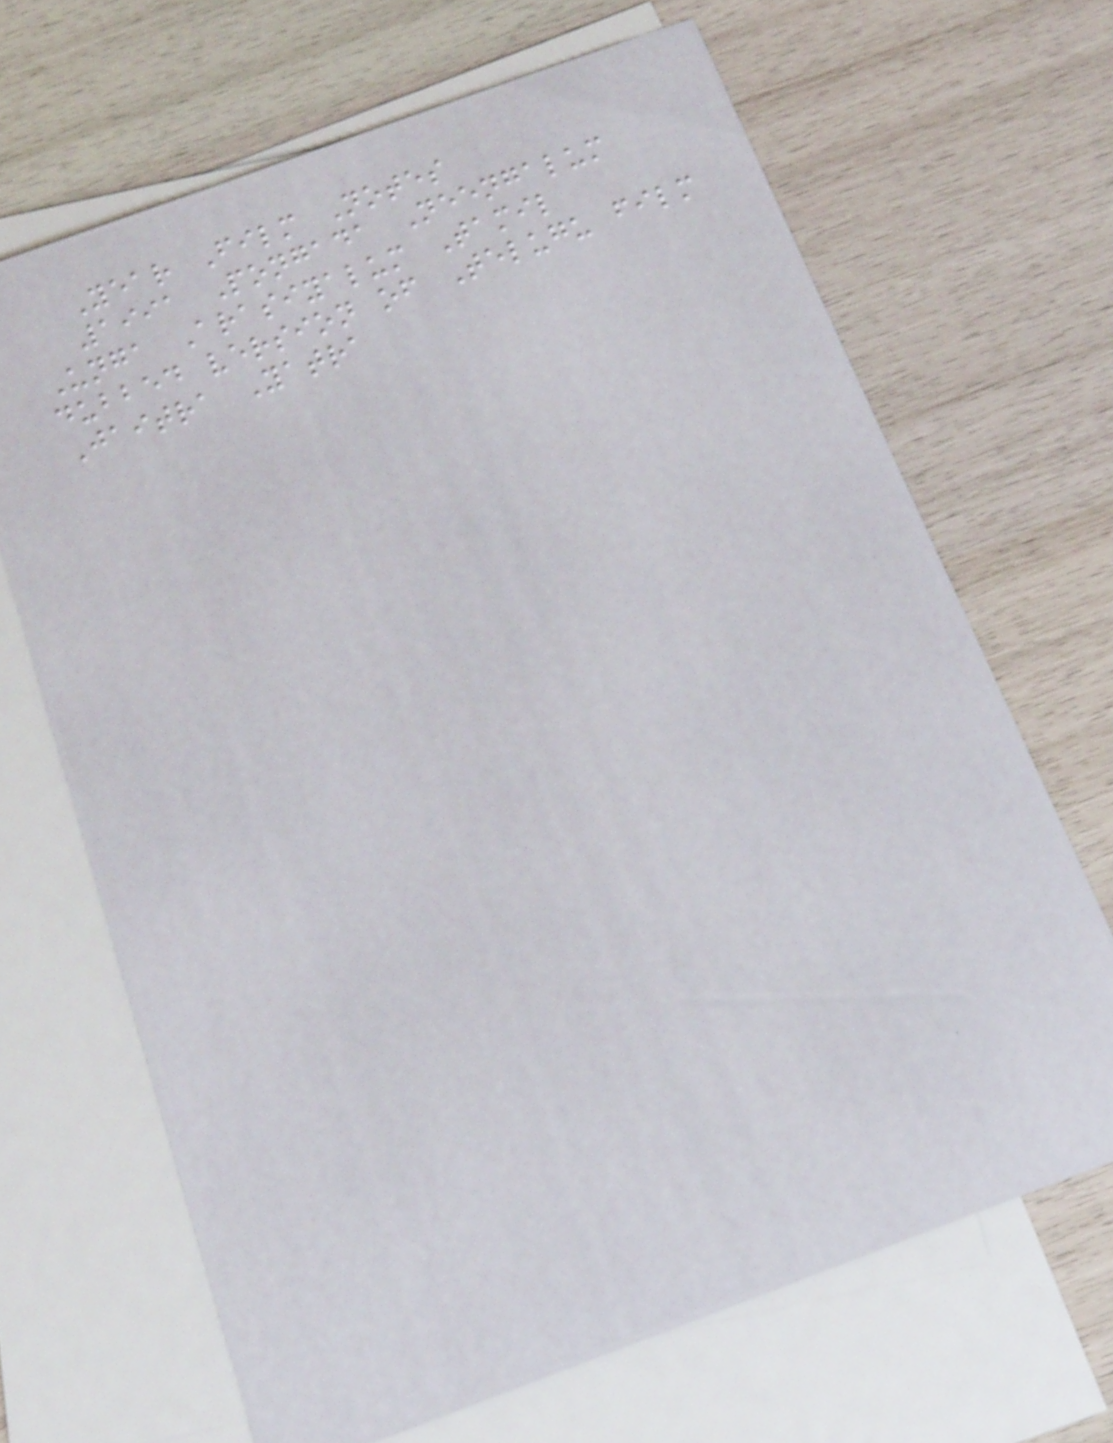Year Film Notes
1991 Pongada Neengalum
Unga Arasiyalum Tamil
dubbed version of Telugu film
Jaitra Yatra
